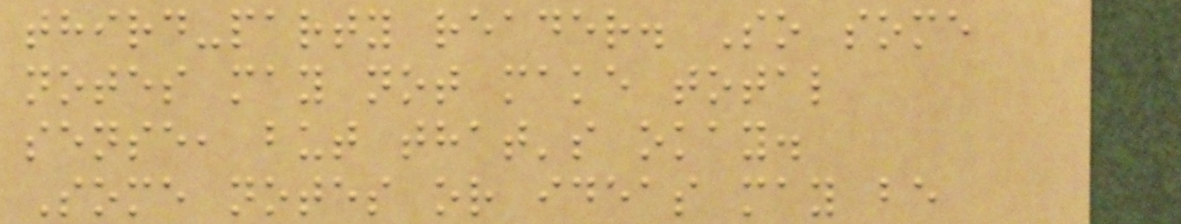third-party reader. So some
notes may not make total
sense, but that's okay.
Some notes or ideas may be
